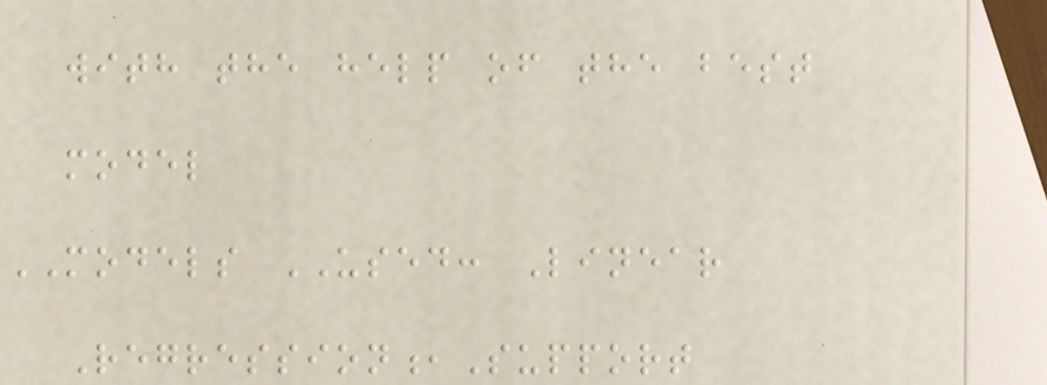with the help of the best
model
MODELS USED: Linear
Regression,Support
